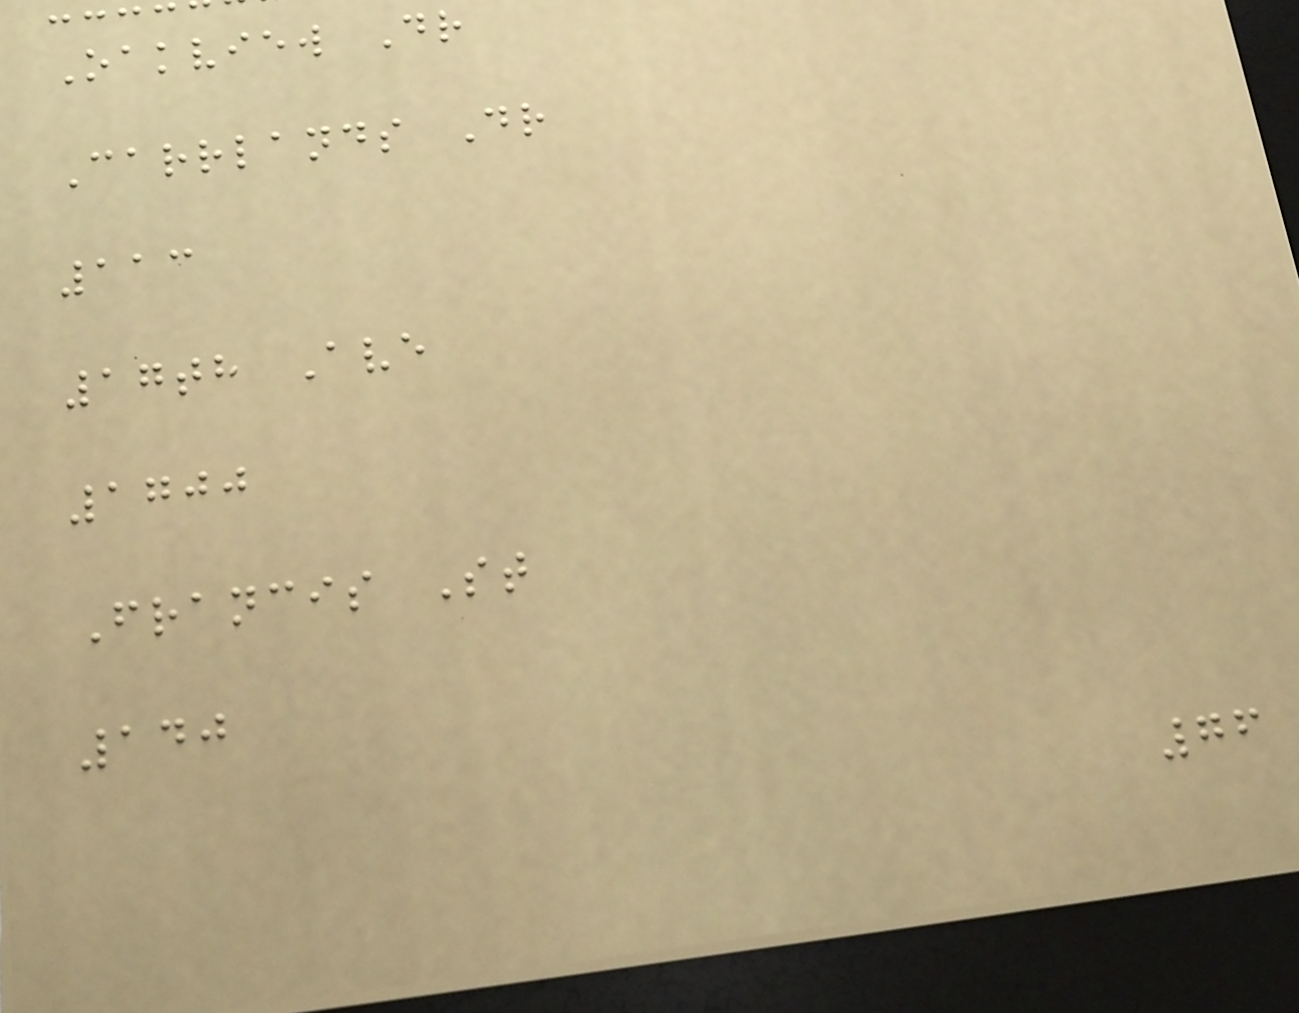Oakview Dr
Carrlands Dr
113
17th Ave
1700
Francis St
140
76
